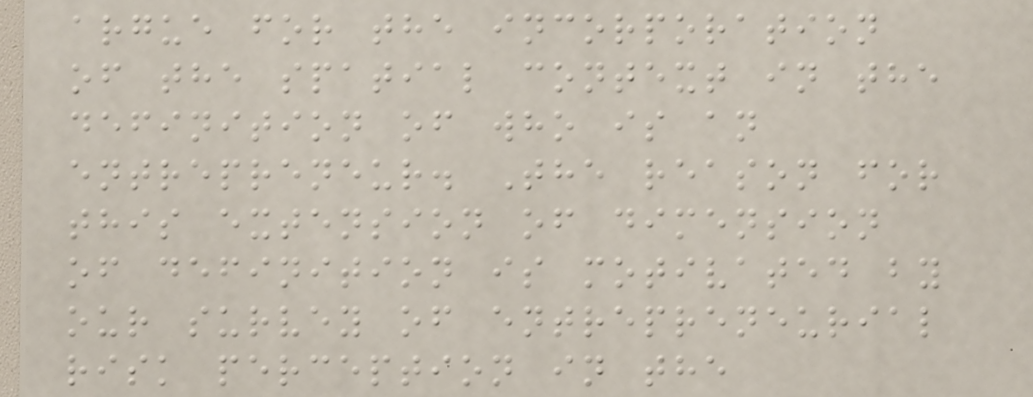argue for the incorporation
of the spatial context in the
definition of who is an
entrepreneur. The reason for
this extension of dimension
of definition is motivated by
our survey of entrepreneurial
risk perception in the
